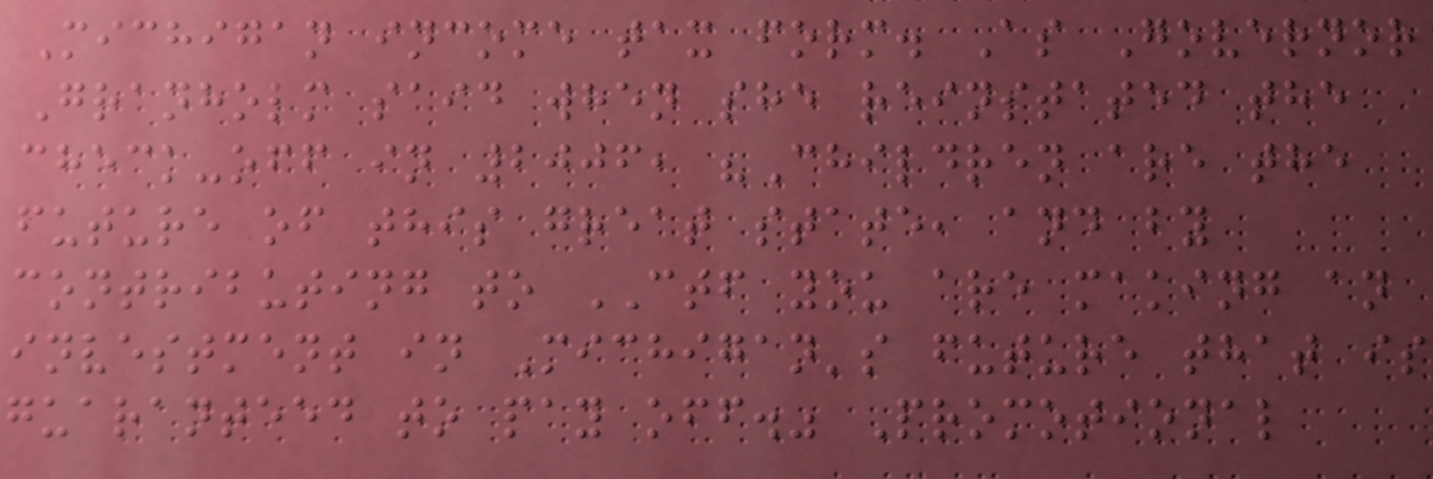Michigan income tax form. As Governor
Granholm said when she reinstated the
check-off in 2006, "Children are the
future of this great state, and by
contributing to CTF you are making an
investment in Michigan's future that is
guaranteed to pay off." Promotional
